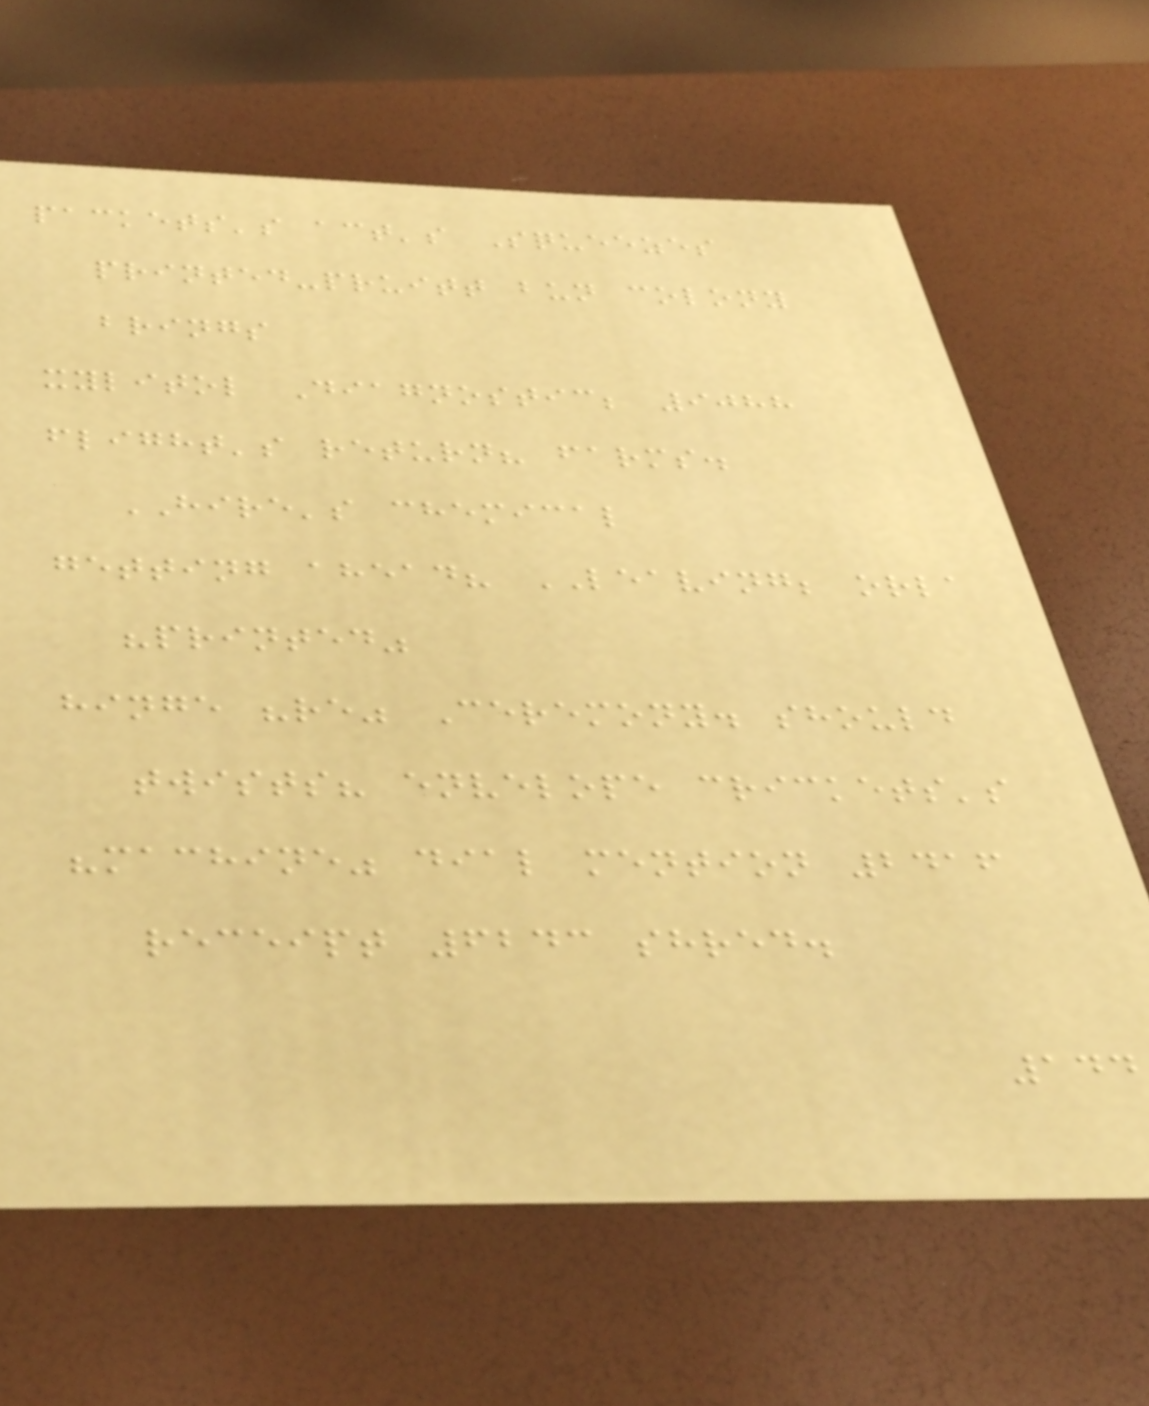packets's act's Squeezes
printed-pruitt bun colony
brings
xylitol Diagnostic; 9088
flight's return? farms.
HIRE's chemical
getting ahead? LEAVING; orla
"printed"
hinge "re" Ceremony. should
twists? envelope crickets's
"machine" dial mention 2416
receipt 6243 shred.
144
